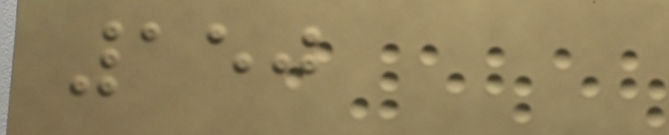150
